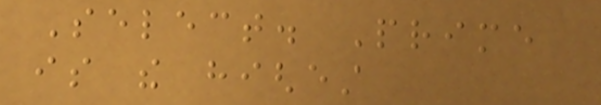Select. Prime
is the highest
